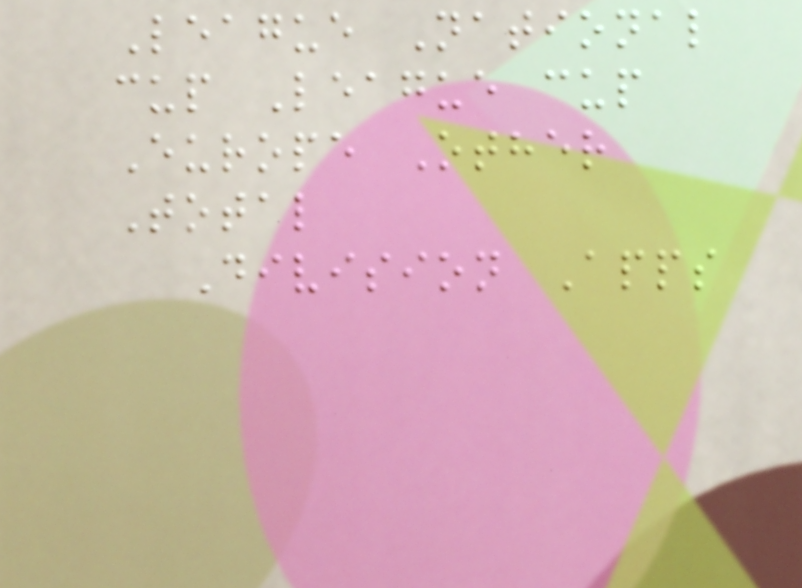League National
cup League cup
Europe Other
Total
Division Apps
